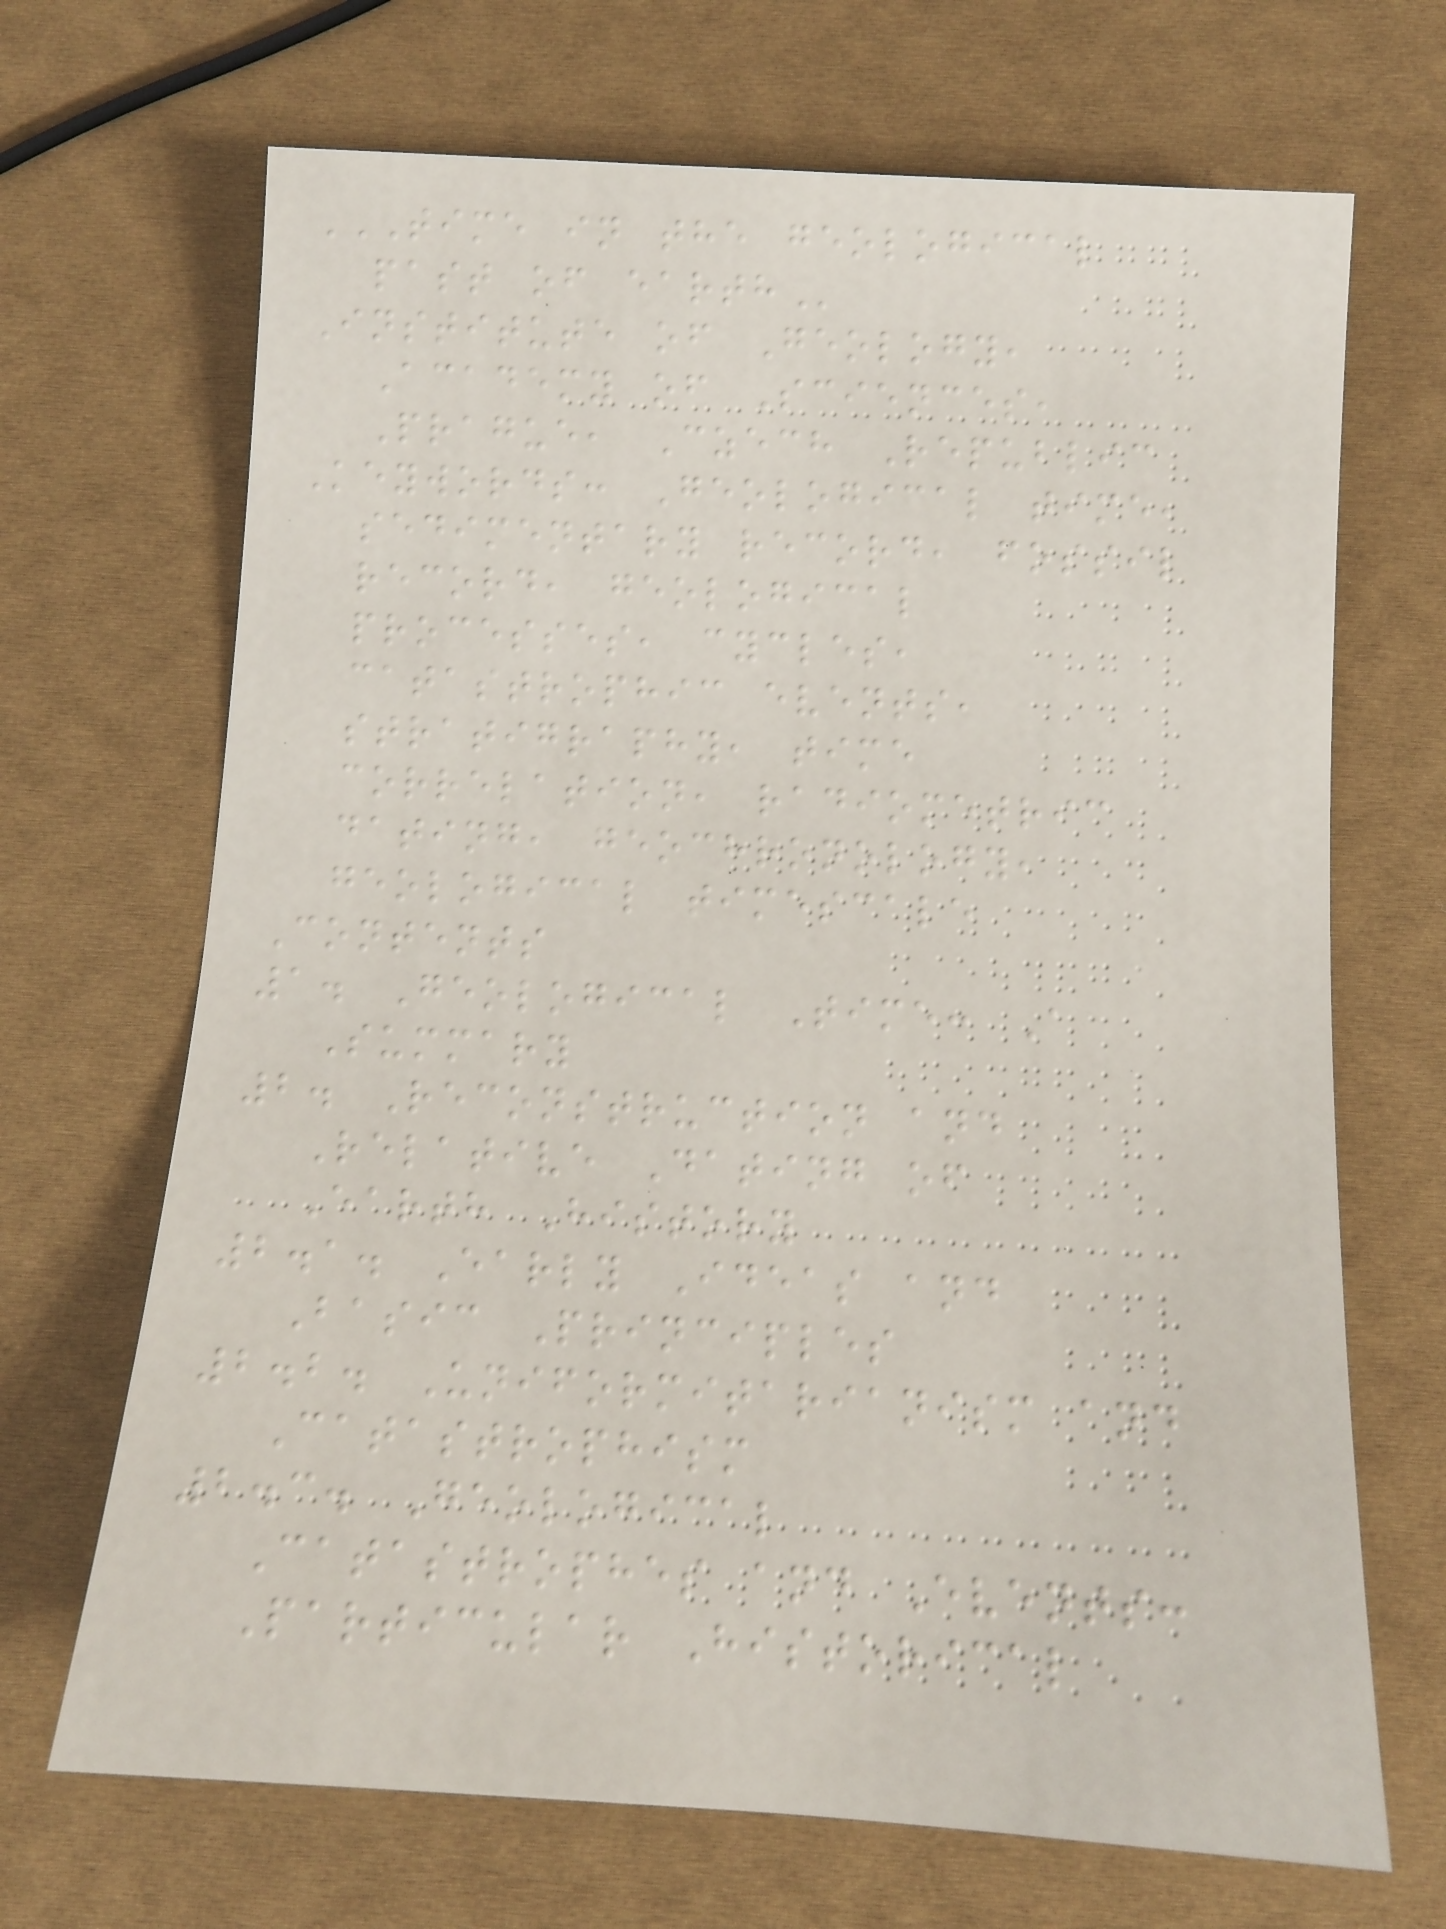TIME IN THE GEOLOGICAL
PAST OF EARTH
Institute of Geology,
Academy of Sciences,
Prague, Czech Republic
Keywords: Geological time,
sedimentary record, fossil
record, geological
processes, cycles,
catastrophic events,
stratigraphy, time
correlation, radiometric
dating, geochronology,
geological timescale
Contents
1. Geological Time: A
Summary
2. Reconstruction and
Relative Dating of
Earth History
2.1. Early Ideas and
Basic Principles
2.2. Uniformitarianism and
Catastrophism
2.3. Geological
Catastrophes and Events:
Particular Historical
